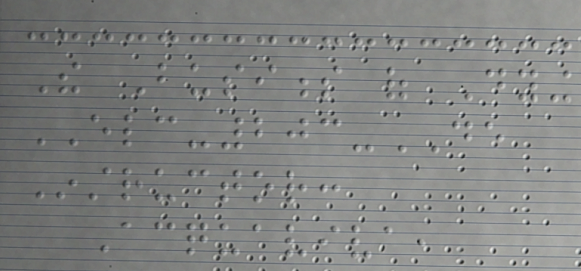The Business of Dying
ELC-203-DE
Instructor:
Acquaviva,
